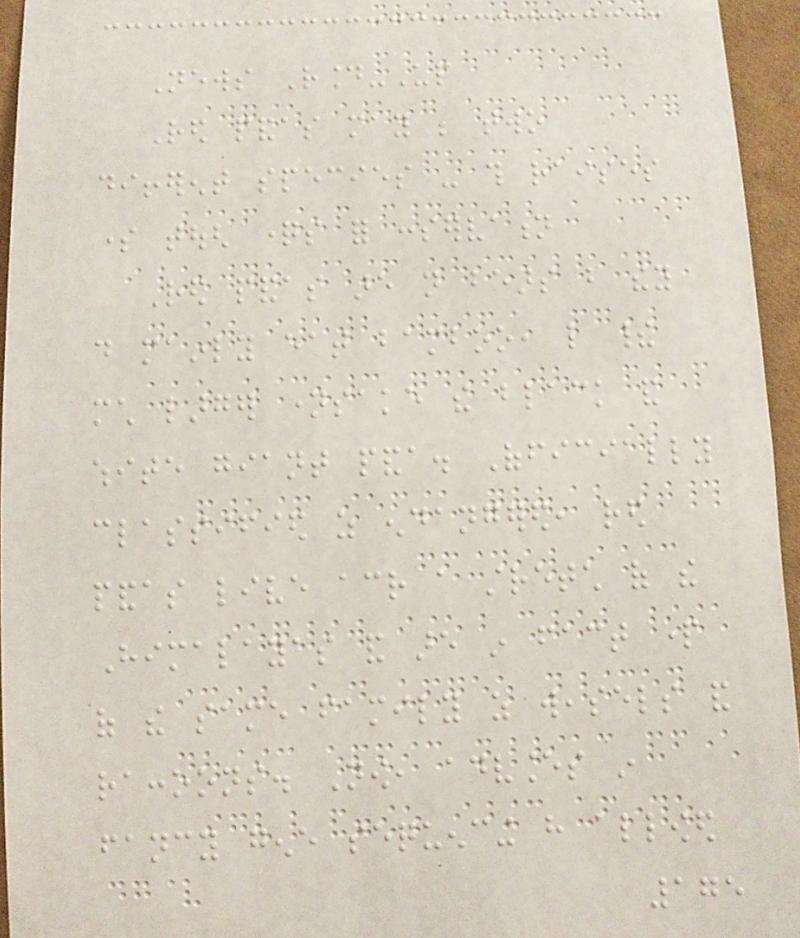News Round-Up
Red pandas may be two
different species - this raises
some tough questions for conservation
Red pandas are not bears but they
do mainly eat bamboo, like their
much larger namesake the black and
white giant panda. Officially
classified as endangered, red
pandas live across a stretch of the
Himalayas and are in fact part
of the same family as weasels and
raccoons. Now, advances in
fancy gene sequencing have allowed
175
